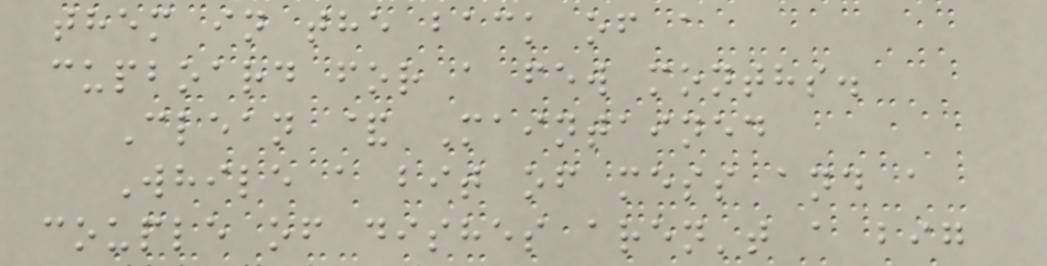them in the back of a
cupboard for a few months.
Clean & Maintained
While a bit of mess and a
couple of dishes aren't a big
